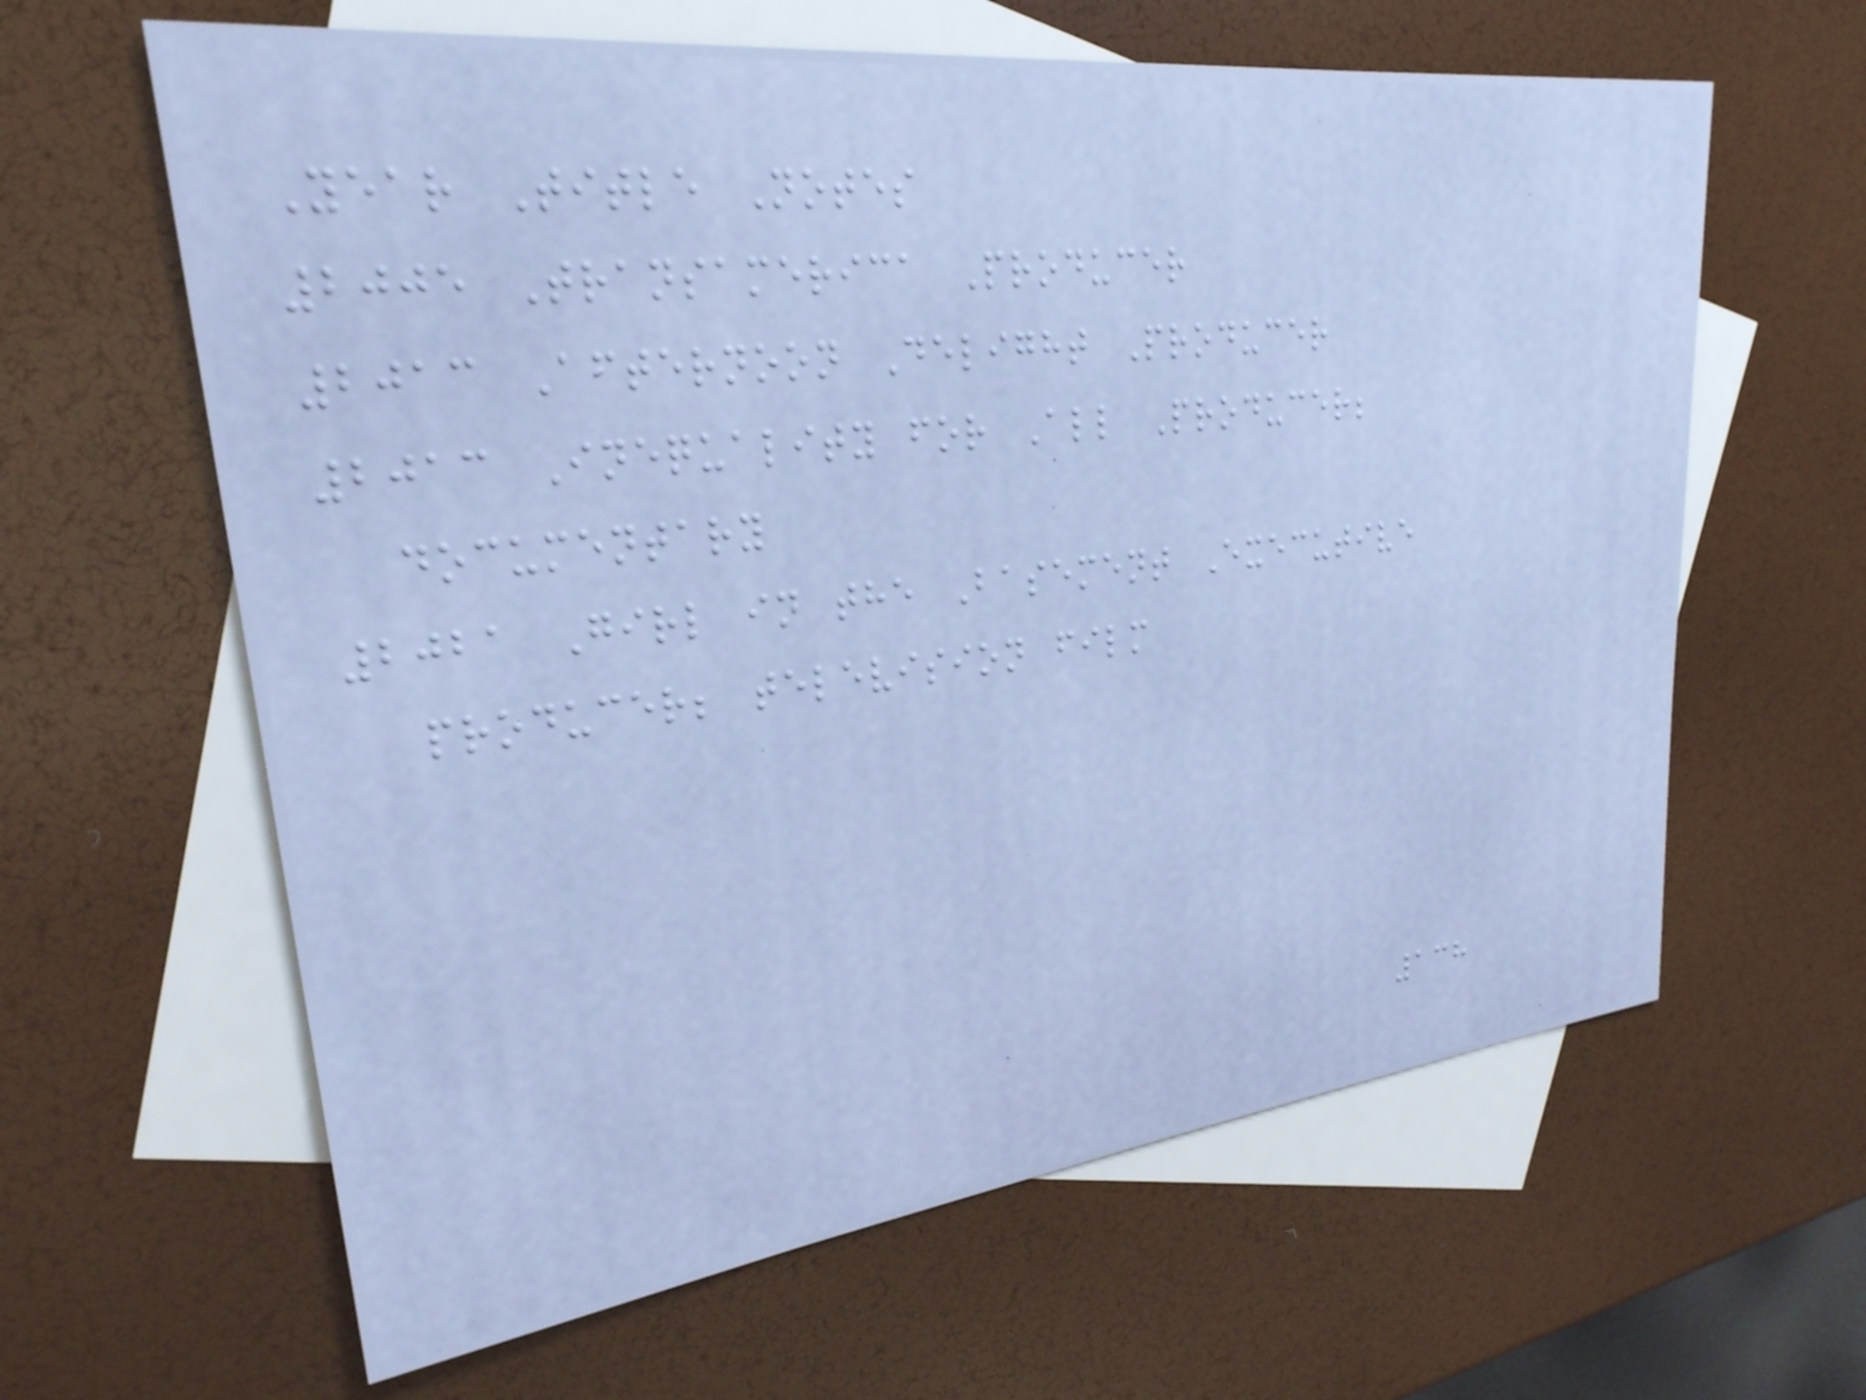Year Title Notes
2005 Transamerica Producer
2013 Afternoon Delight Producer
2013 Inequality for All Producer;
documentary
2021 Girl in the Basement Executive
producer; television film
138
